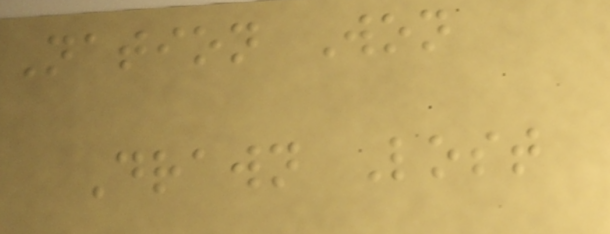Nation Won
Drawn Lost
